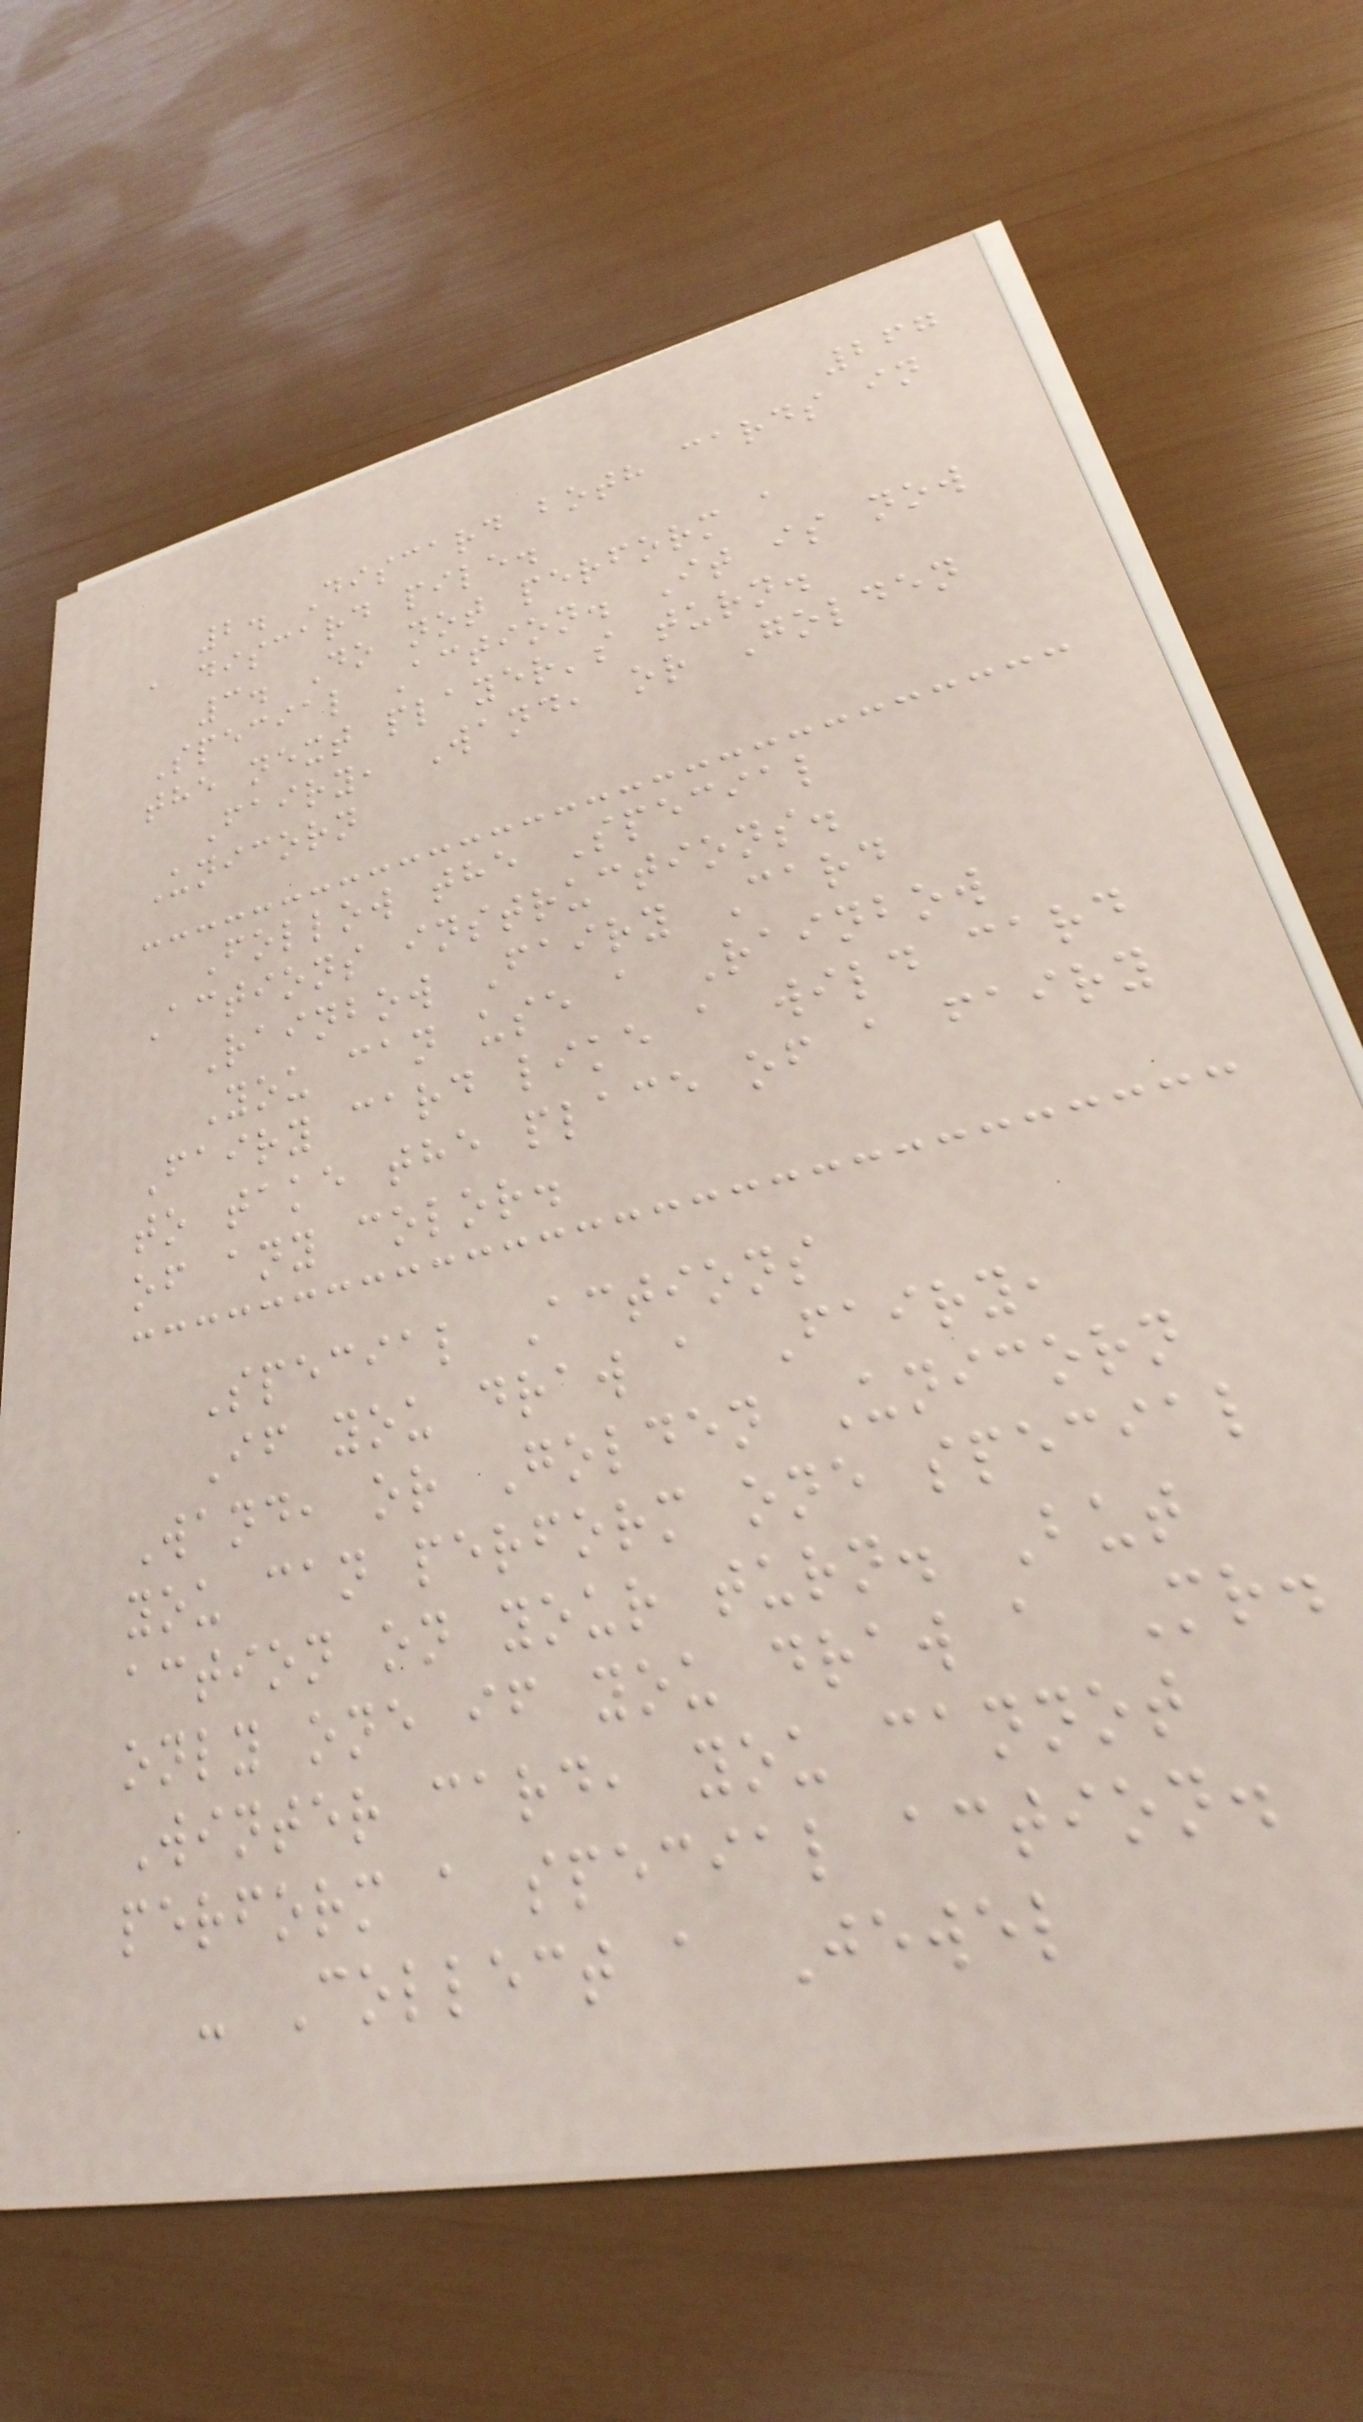267
2. Discard both cards in
a discard pile.
3. Do not perform a
Special Action. It is now
the next player's turn.
Fairy, Wand, or Golden
Unicorn
Follow the Special
Actions instructions.
Rainbow Fairy Card
You can use a Rainbow
Fairy card like a wild card
to take the place of a fairy
of any color.
Special Actions
If you draw a Fairy,
Wand, or Golden Unicorn
you can perform one special
action on your turn. But
only one if you draw a Mr.
Winter card, you cannot
perform a special action.
- Collect a Jewel
